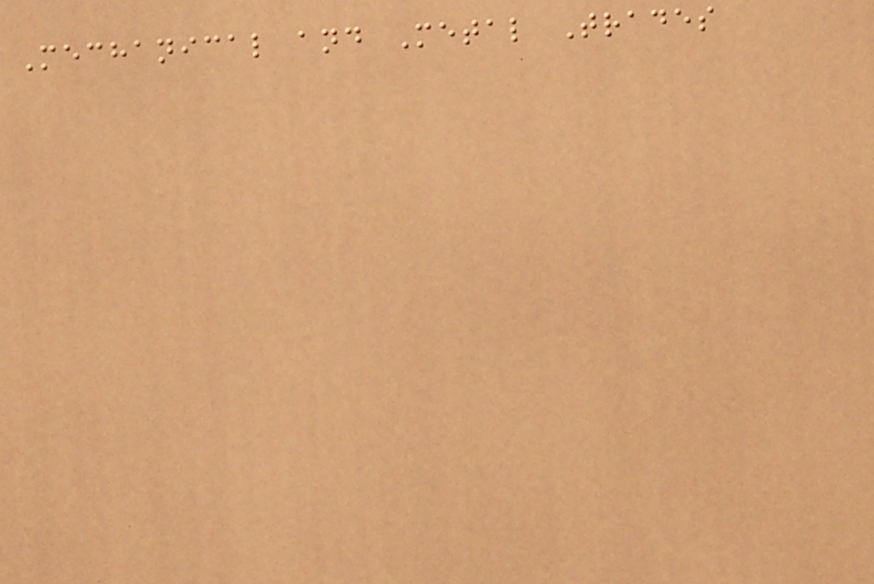Mechanical and Metal Trades
